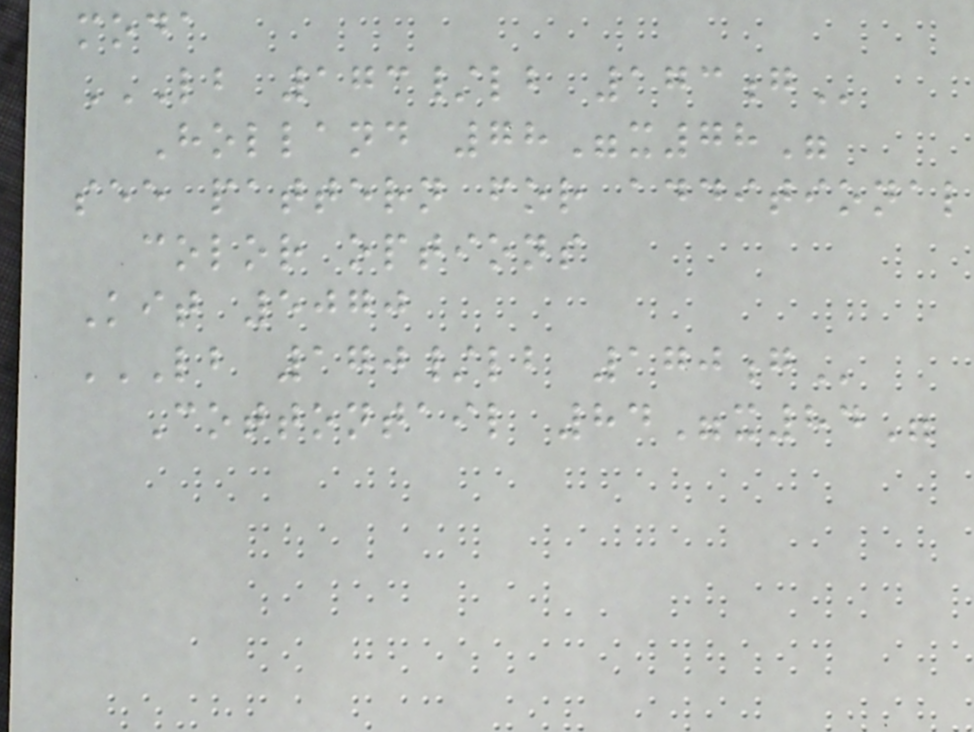moda
LB 173/LB 173G
Holland 78"x78"
see pattern for additional
color options
Kit 5070
LB 170/LB 170G
Cottontail 84"x84"
